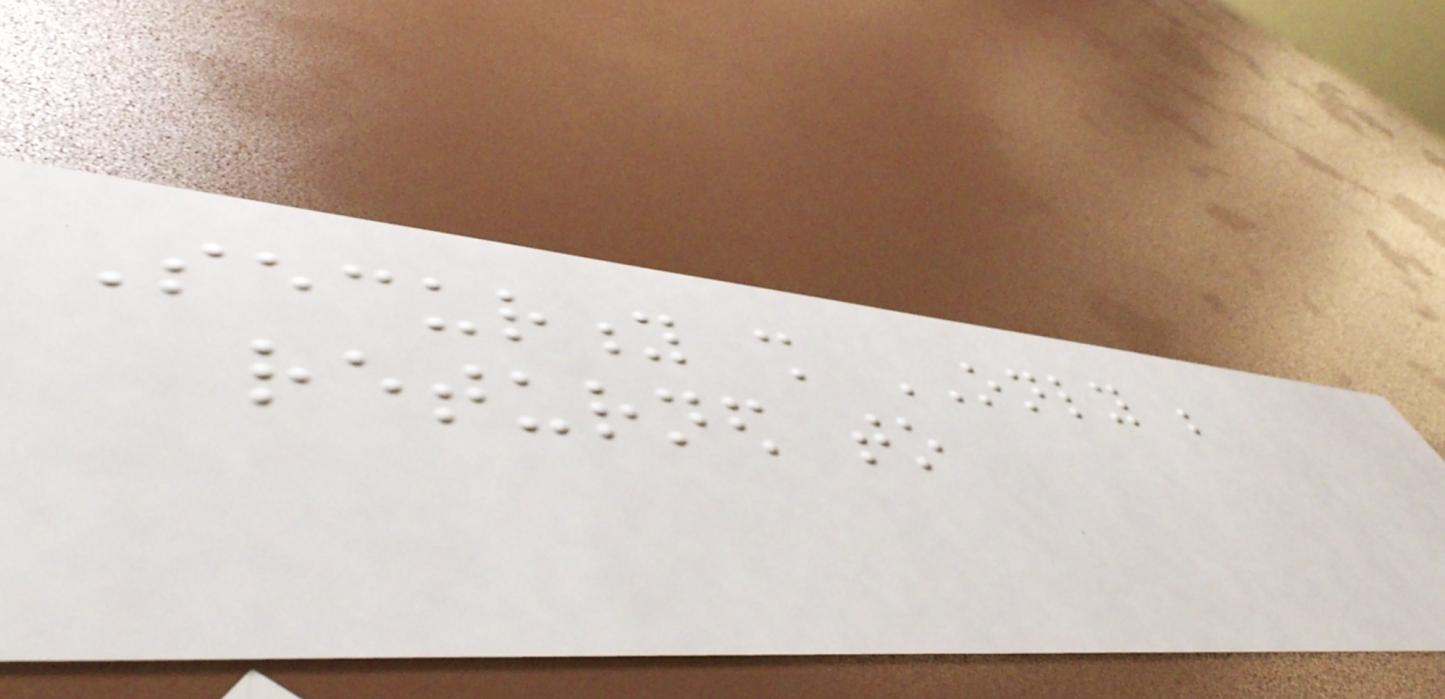Security shall ONLY be
returned to
